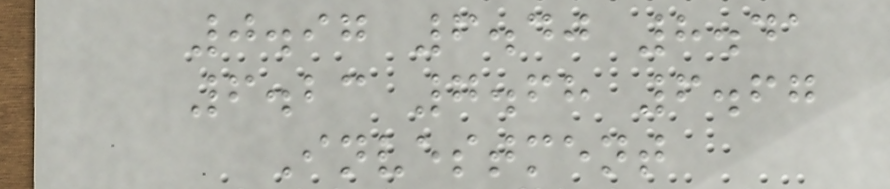0.97 6.40 8.41
6.23 7.68 6.67
Investment
